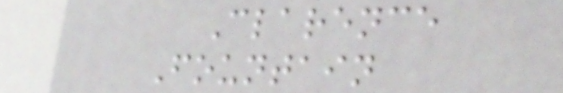Clarence
Fountain
